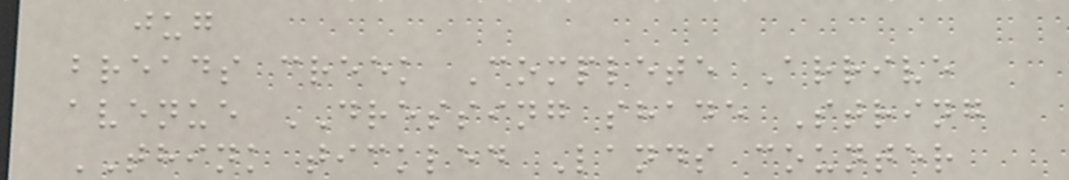jug
breads creek Complete Arrive
avenue DRESSING shade String
THINK tickled Lands counter
